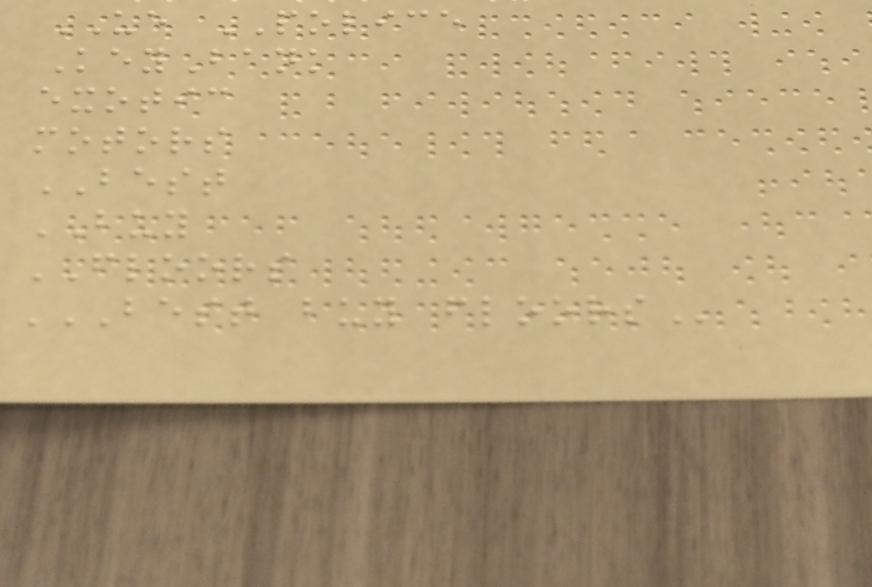UE POLICE
KeyBank
exotic
motors
BEST
BUY
FLOORS
BEST BUY FLOORS
